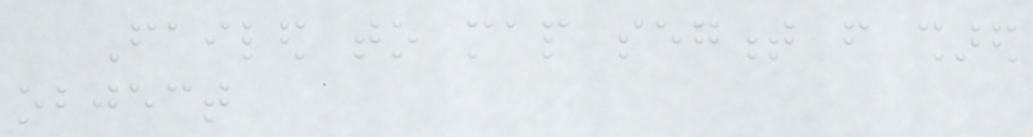Failed to map segment from shared
object
